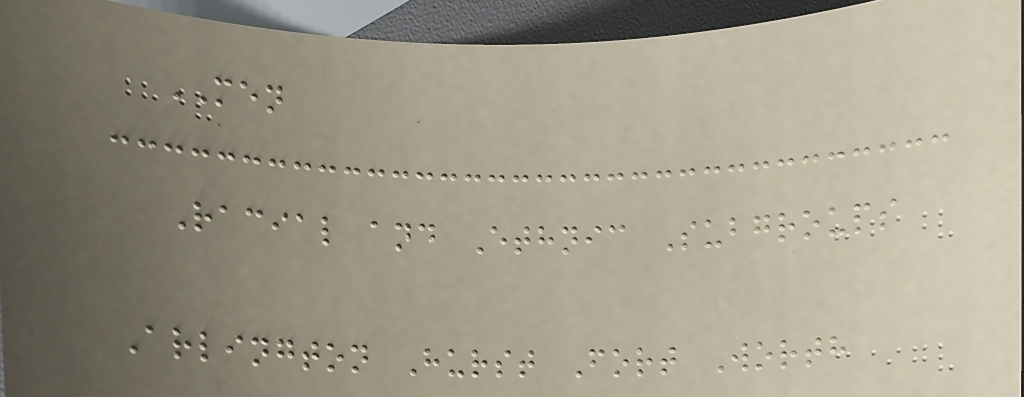MEN
Racial and Ethnic Subgroups
Arlington Hurst Fort Worth
